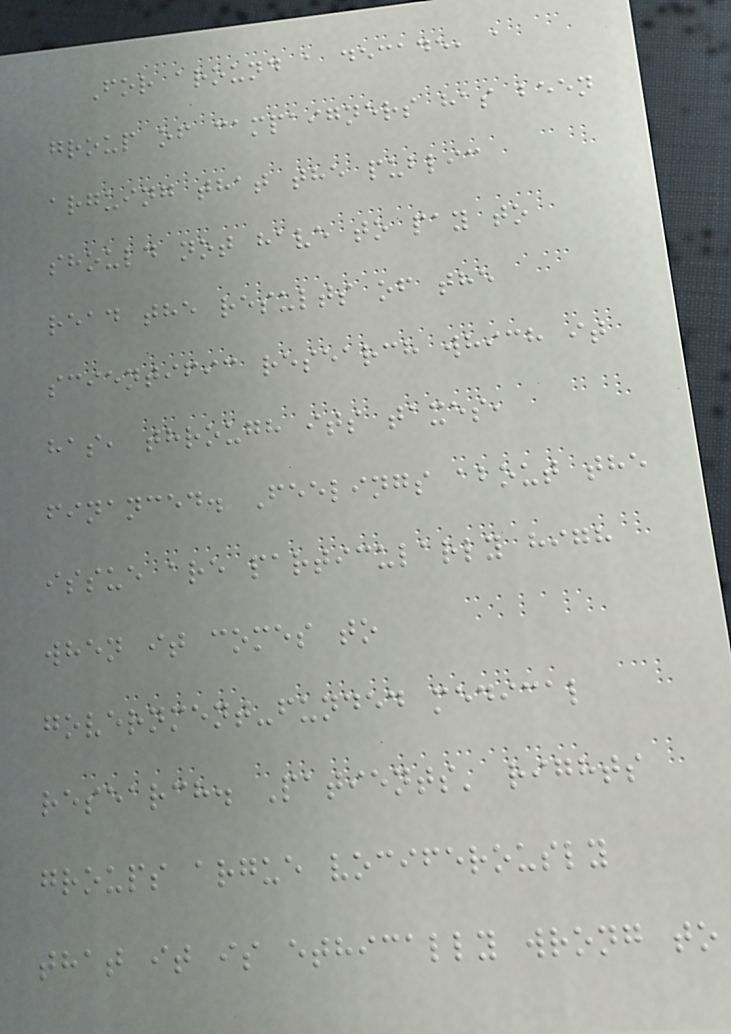For around a decade, a
group of campaigners has been
arguing that the public
should not have to pay to
read the results of the
scientific research which it
has, through its taxes,
financed. Feelings about the
issue are particularly high
when it comes to
government-funded medical
research. Patients' rights
groups argue vociferously
that it is ethically wrong to
